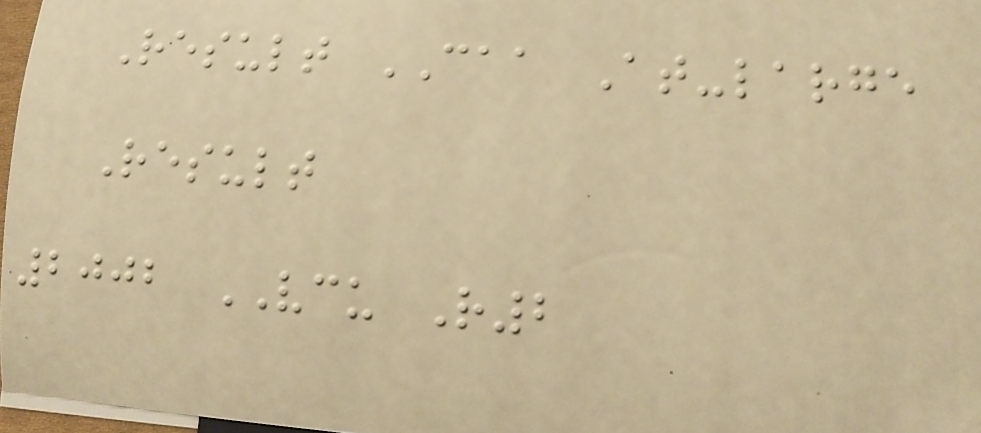Result CAA At-large
Result
2002 VCU R2
